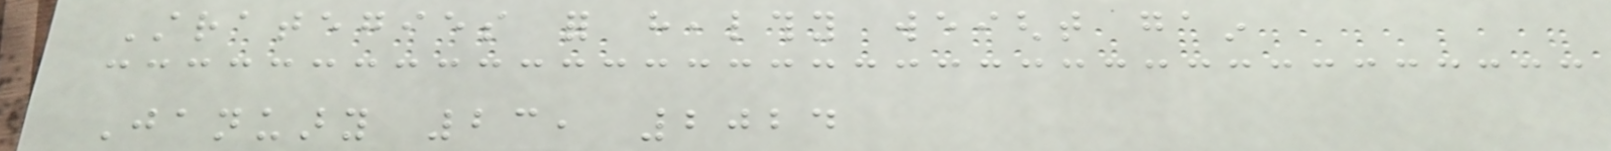Strategies for healthy weight gain
January 23, 2024
